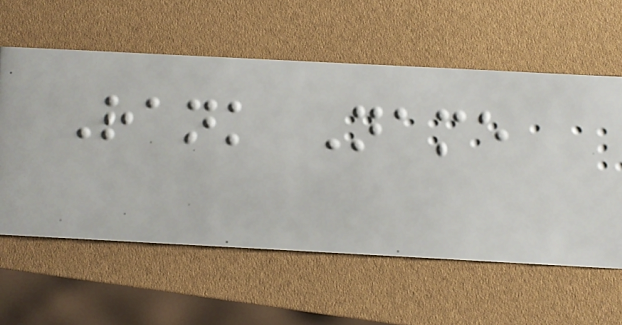Rank Name
